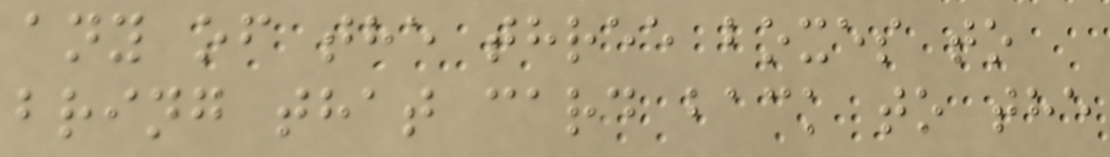any of the three boxes to
bring that card back to the
